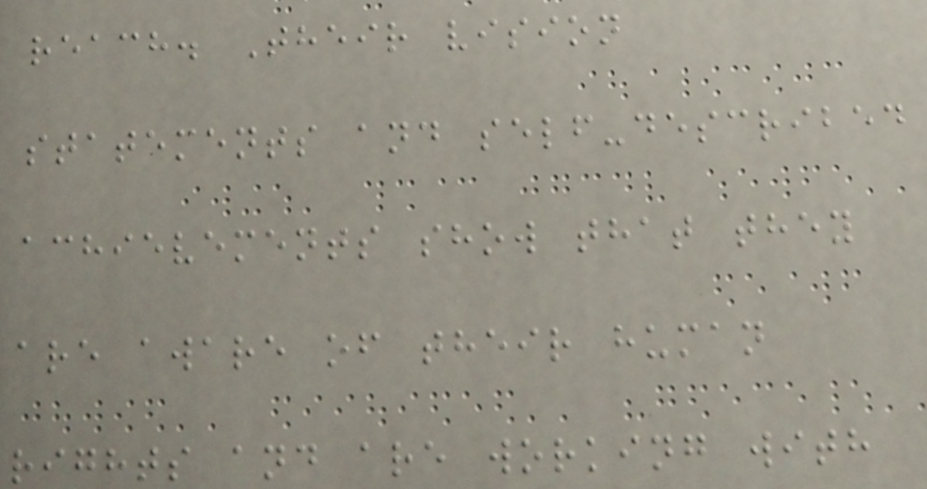reach. Their vision
statements and self-described
achievements show that they
are aware of their human
rights and are working with
